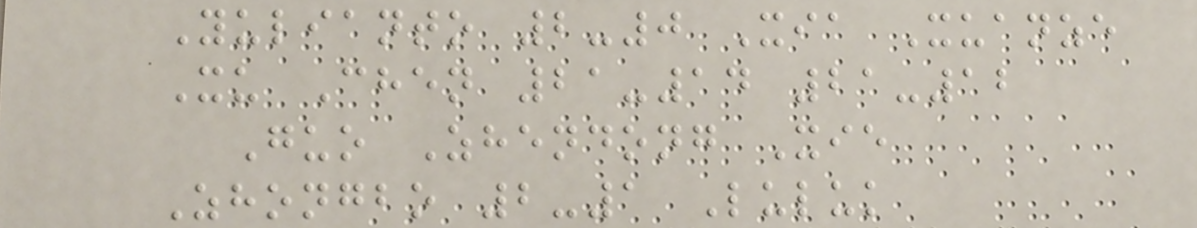Yulianto 2-0 Xia Xuanze
Xu Chen 21-14 21-12
Guo Zhendong Xie
Zhongbo 2-1 Luluk
